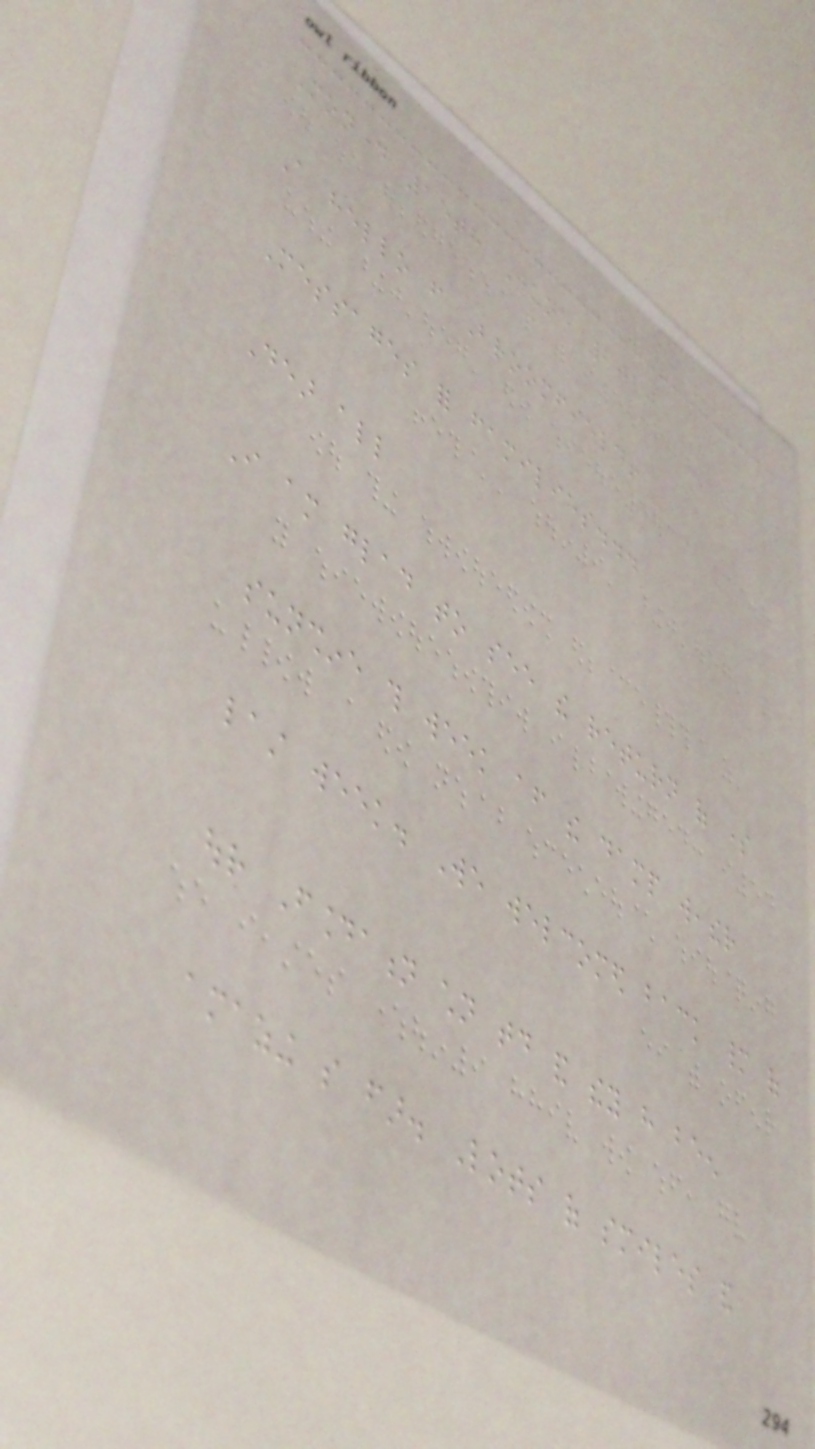Monday 15th June 2020
A hello from Broomfield!
Messages for families...
Dear all
I am glad to see the return of some
sunshine this week after the damp weather
last week. We welcomed back many of
our Foundation children today and they have been
amazing so far. Lots of smiles and
